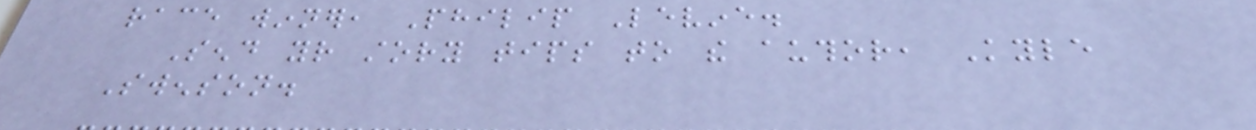race winner, Philip Levine.
Send your story tips to the author, Kyle
Swenson.
